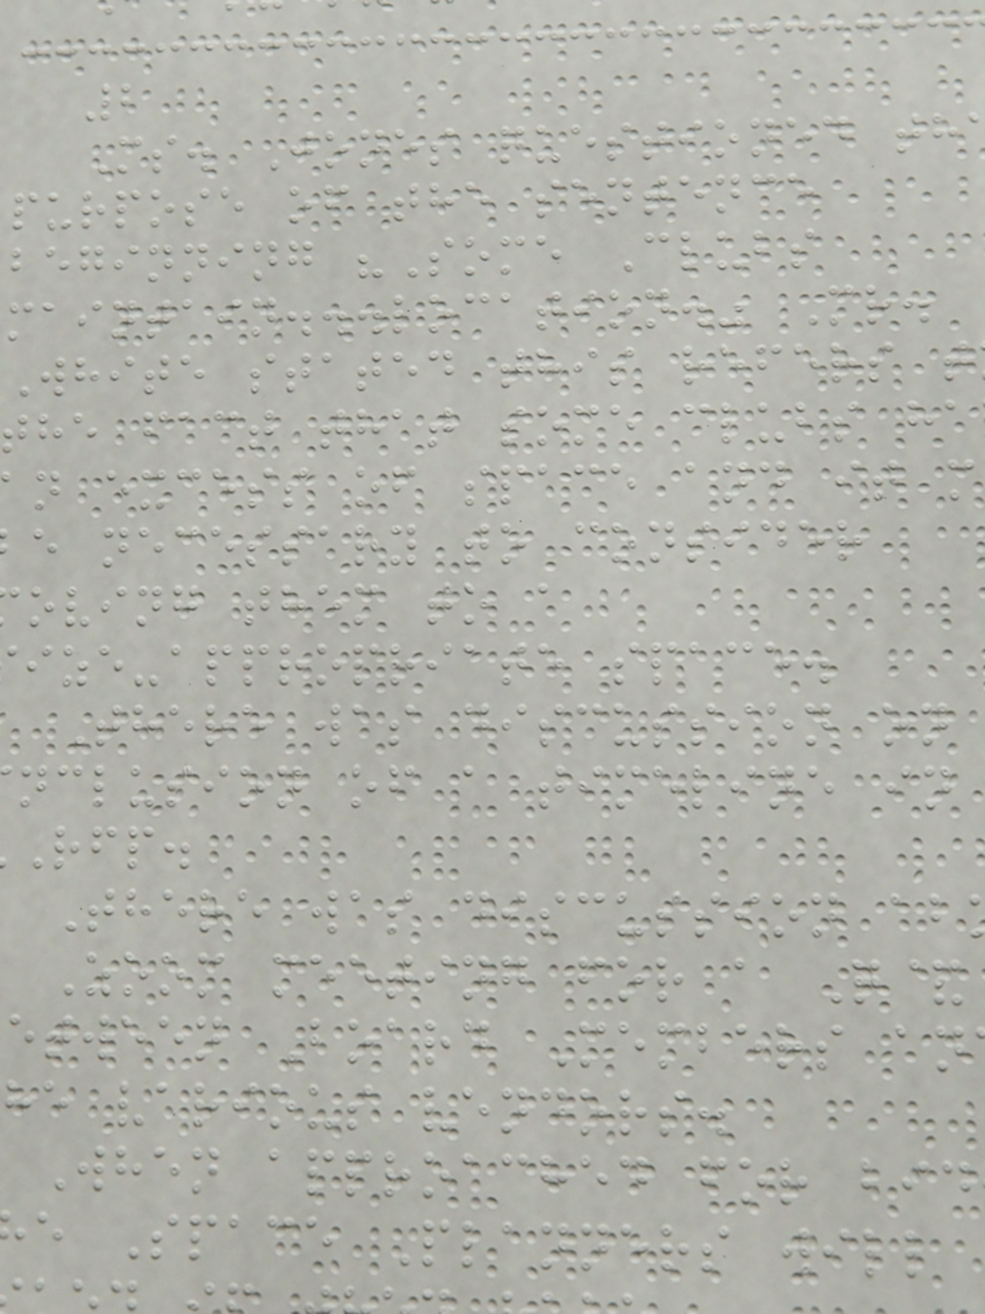2
Ms. Jones questioned th
purpose of the sentence
beginning "Some Clubs
maintain...location." Mr.
White stated this refers t
the fact that some clubs ha
n excess of space and it m
e necessary to consider
oving them to a
ize-appropriate space.
There was discussion on
nclusion of a timeline in
rfp.
There was discussion ab
Zoom meeting for a Q&
etween Board Members an
he various vendors.
When approached for bid
e Space Planners will
